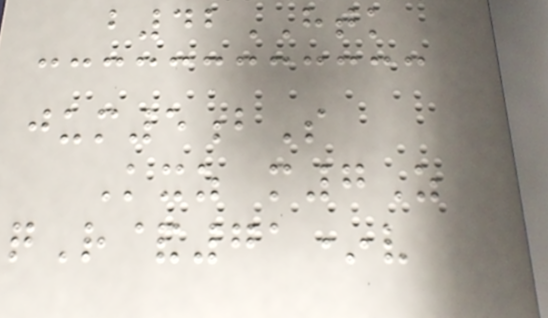b42HTK
jum5bS
Kxz m7Z
qR&71*v
